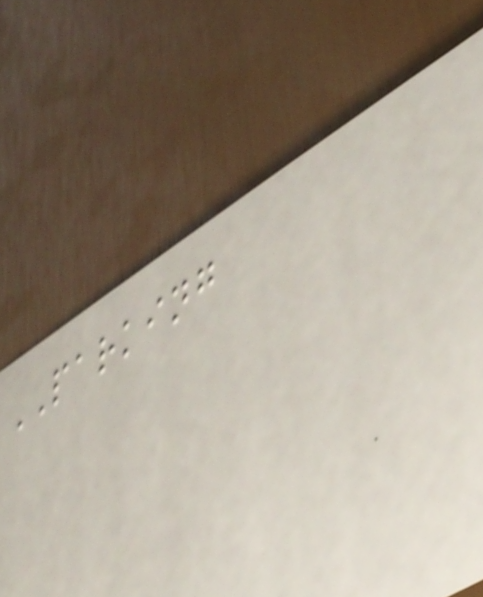PARKING
